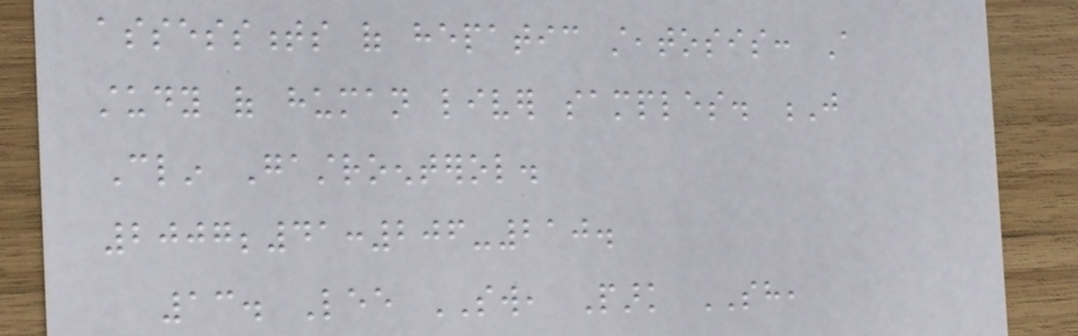assessments of hepatic steatosis: A
study of human liver samples. J
Clin Gastroenterol.
2007;41:206-210.
13. Lee SW, Park SH,
